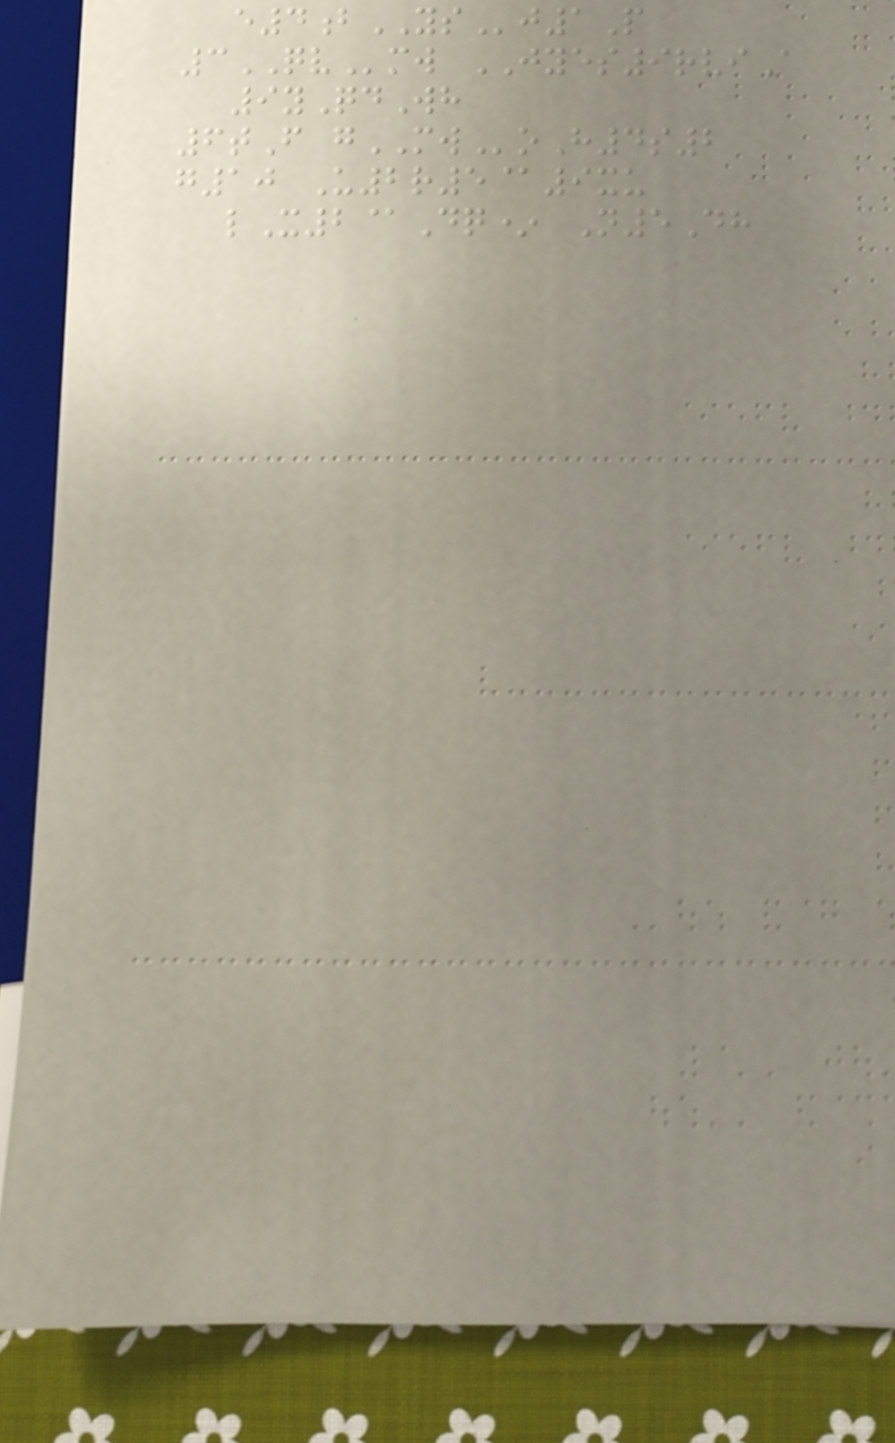e4bYSj1P
3QVmw JYES9rviA
9yQdWh
6tF gMWoH4s2
g10 U2r5@9xu
lX2@Dq* N5Dh
